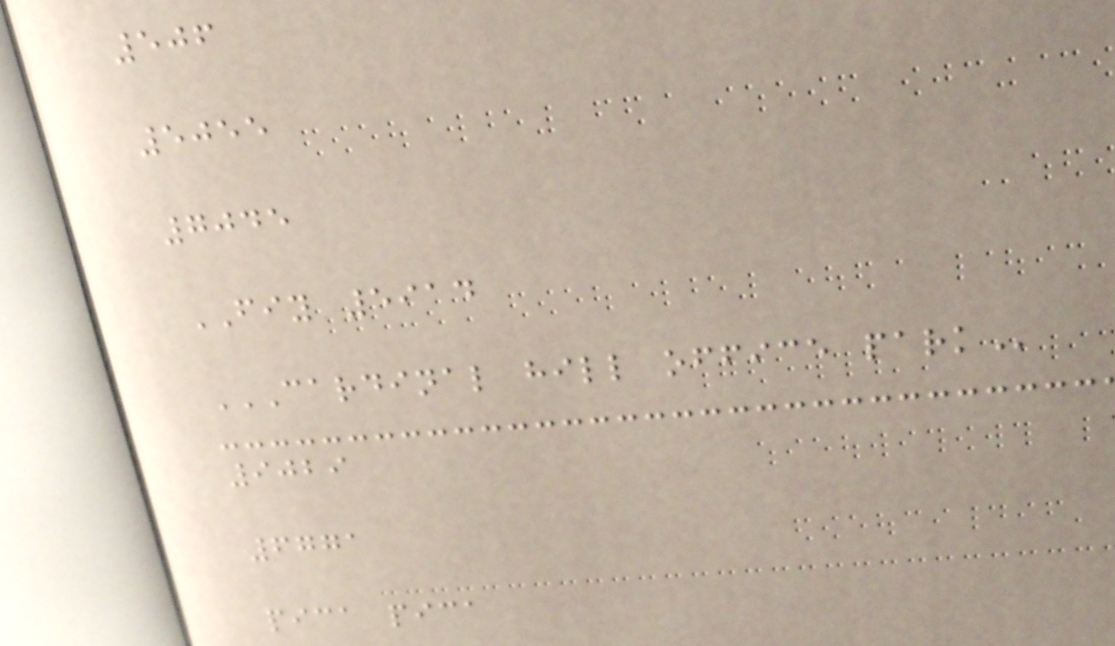506
5055
7045
FIY 5914
CARDINAL HILL OFFICE PARK
9029
6771
pica pica
